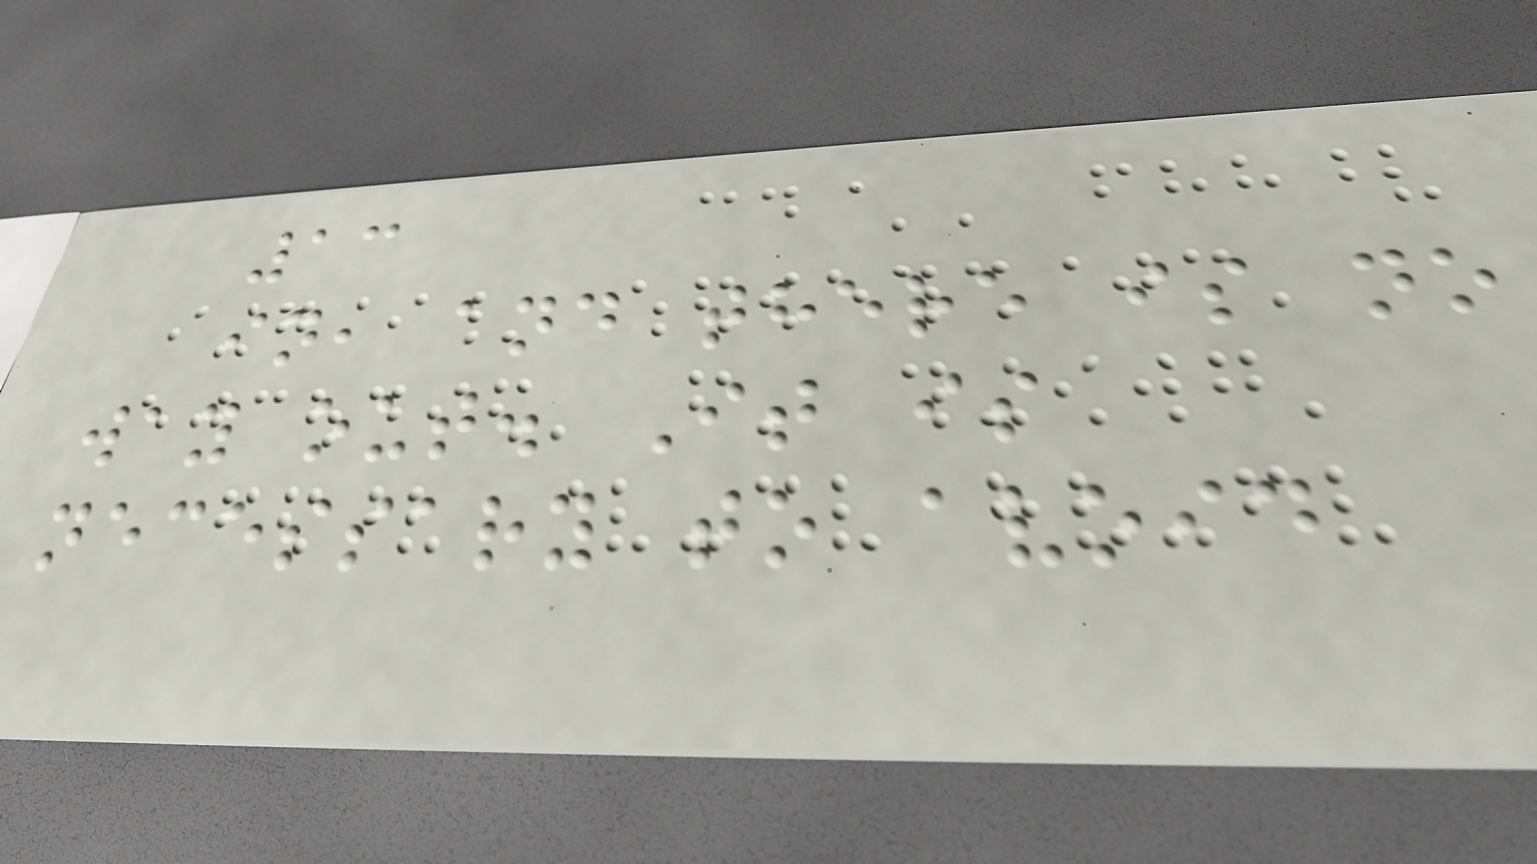13
in, and there is no
way out. It is
necessary to avoid
